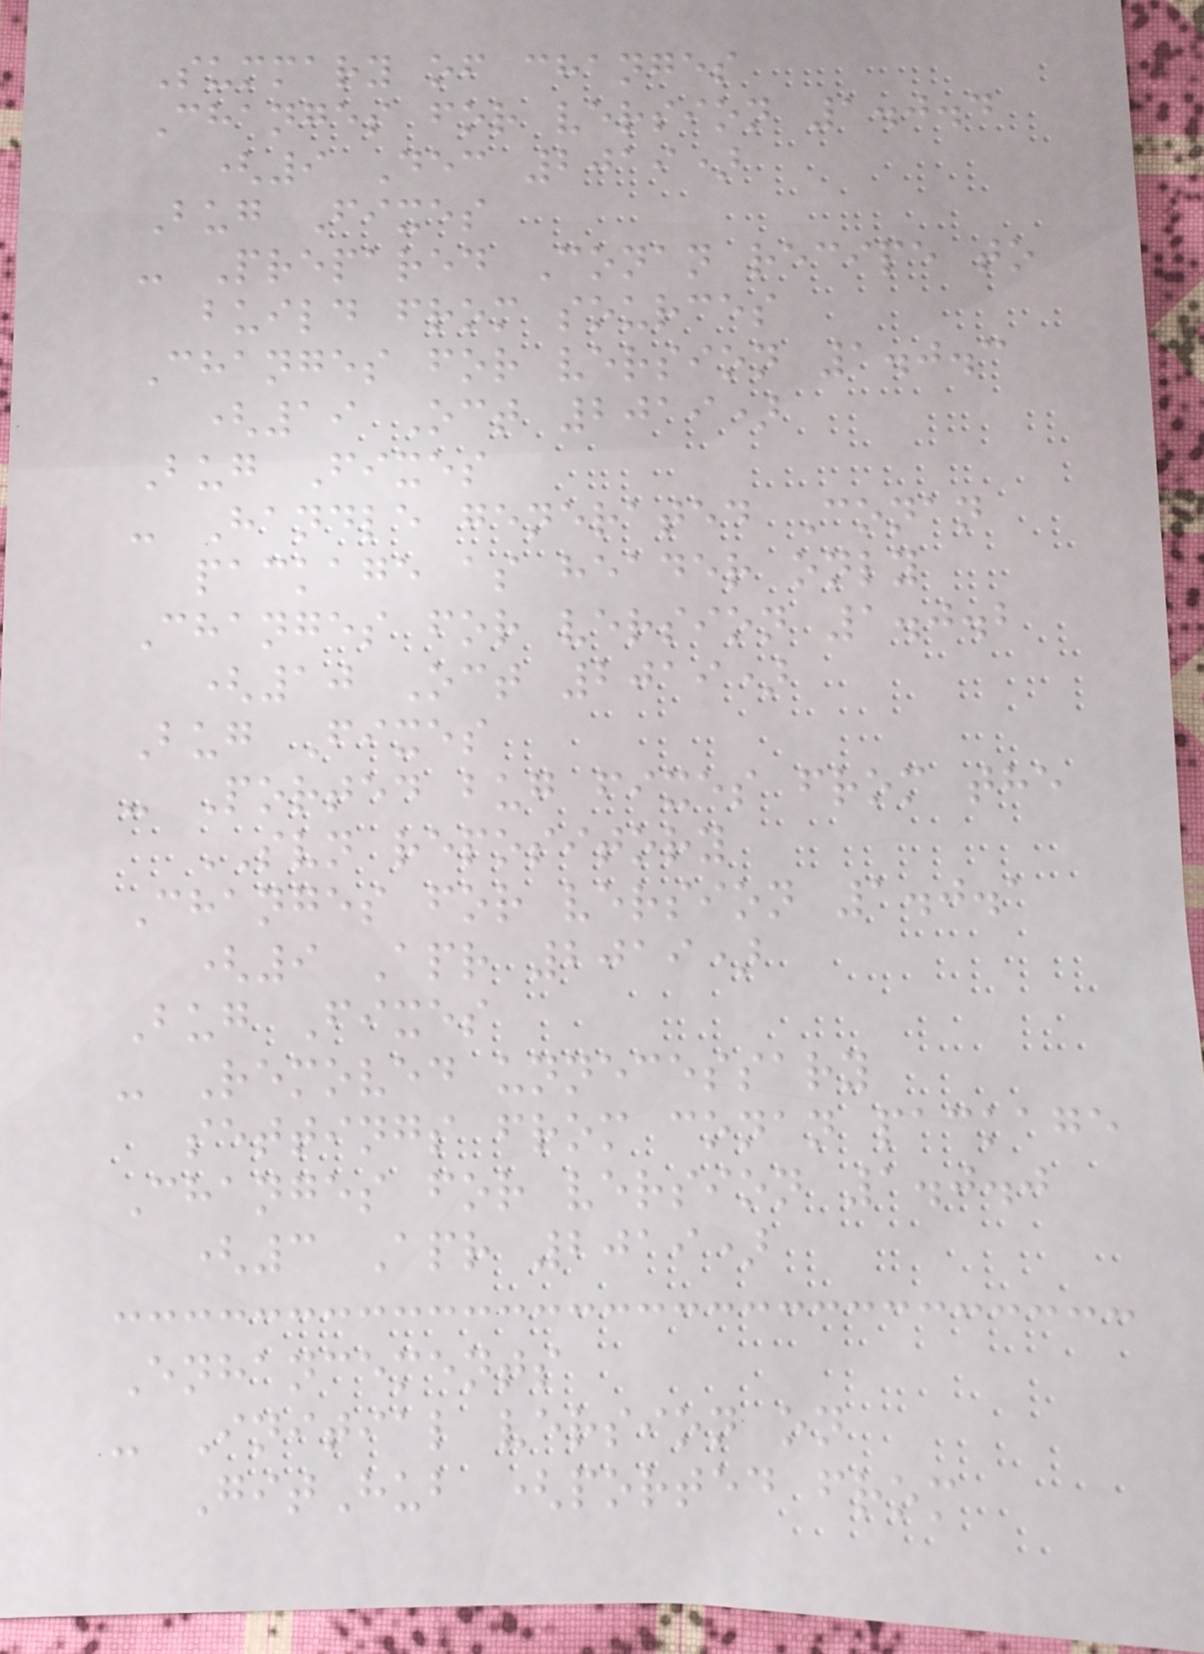Summary of changes
Changes for version 1.0.4
(9 Dec 2019)
Bug Fixes
- Prepared Conan recipe to
build from sources
Changes for version 1.0.3
(19 Oct 2019)
Bug Fixes
- Handle generated Conan
package as header only
Changes for version 1.0.2
(10 Oct 2019)
Bug Fixes
- Ported bug fixes from the
SVN repository
Changes for version 1.0.1
(9 Apr 2019)
Bug Fixes
- Removed unnecessary
settings from conan package
Changes for version 1.0.0
(3 Apr 2019)
Enhancements
- Initial version on
GitHub (ported from
